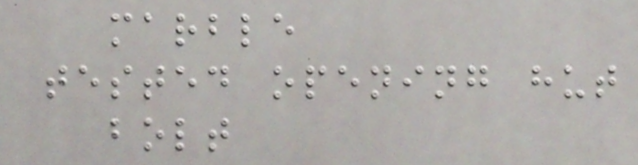marble
tested opening hut
bolt
